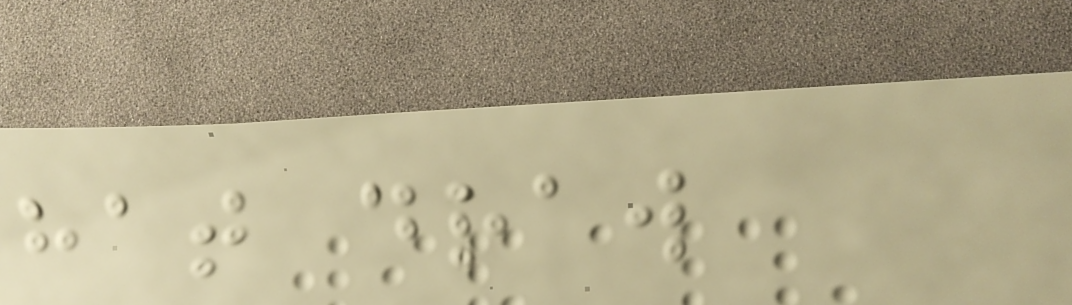hat draw
